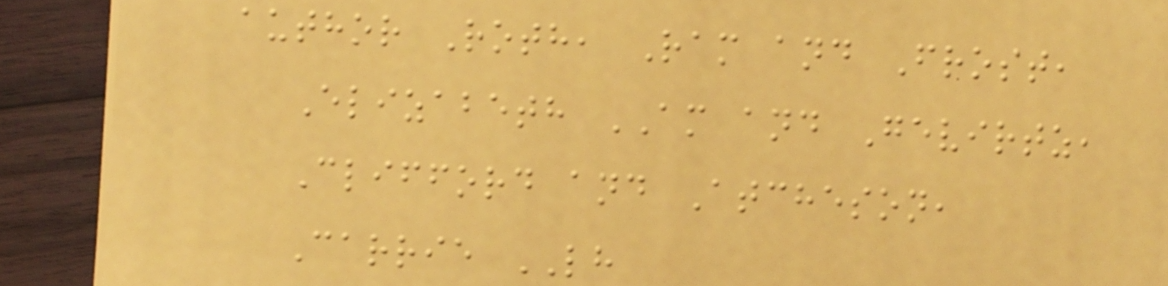author Roth, Ram and Frost,
Elizabeth AM and Gevirtz,
Clifford and Atcheson,
Carrie LH
